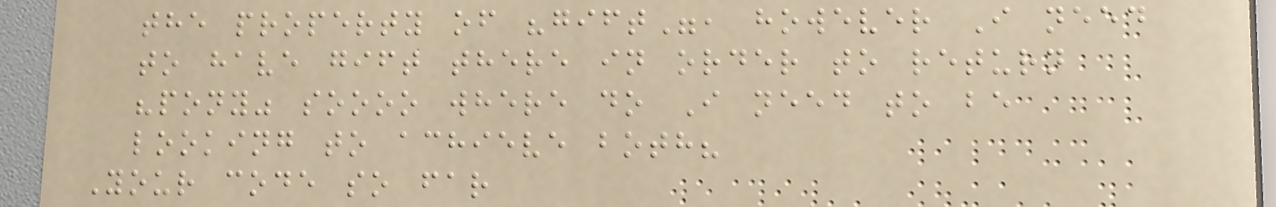the property of "gift", however I need
to have gift there in order to return
"pony" soooo where do I need to be
looking to achieve both?
Your code so far
